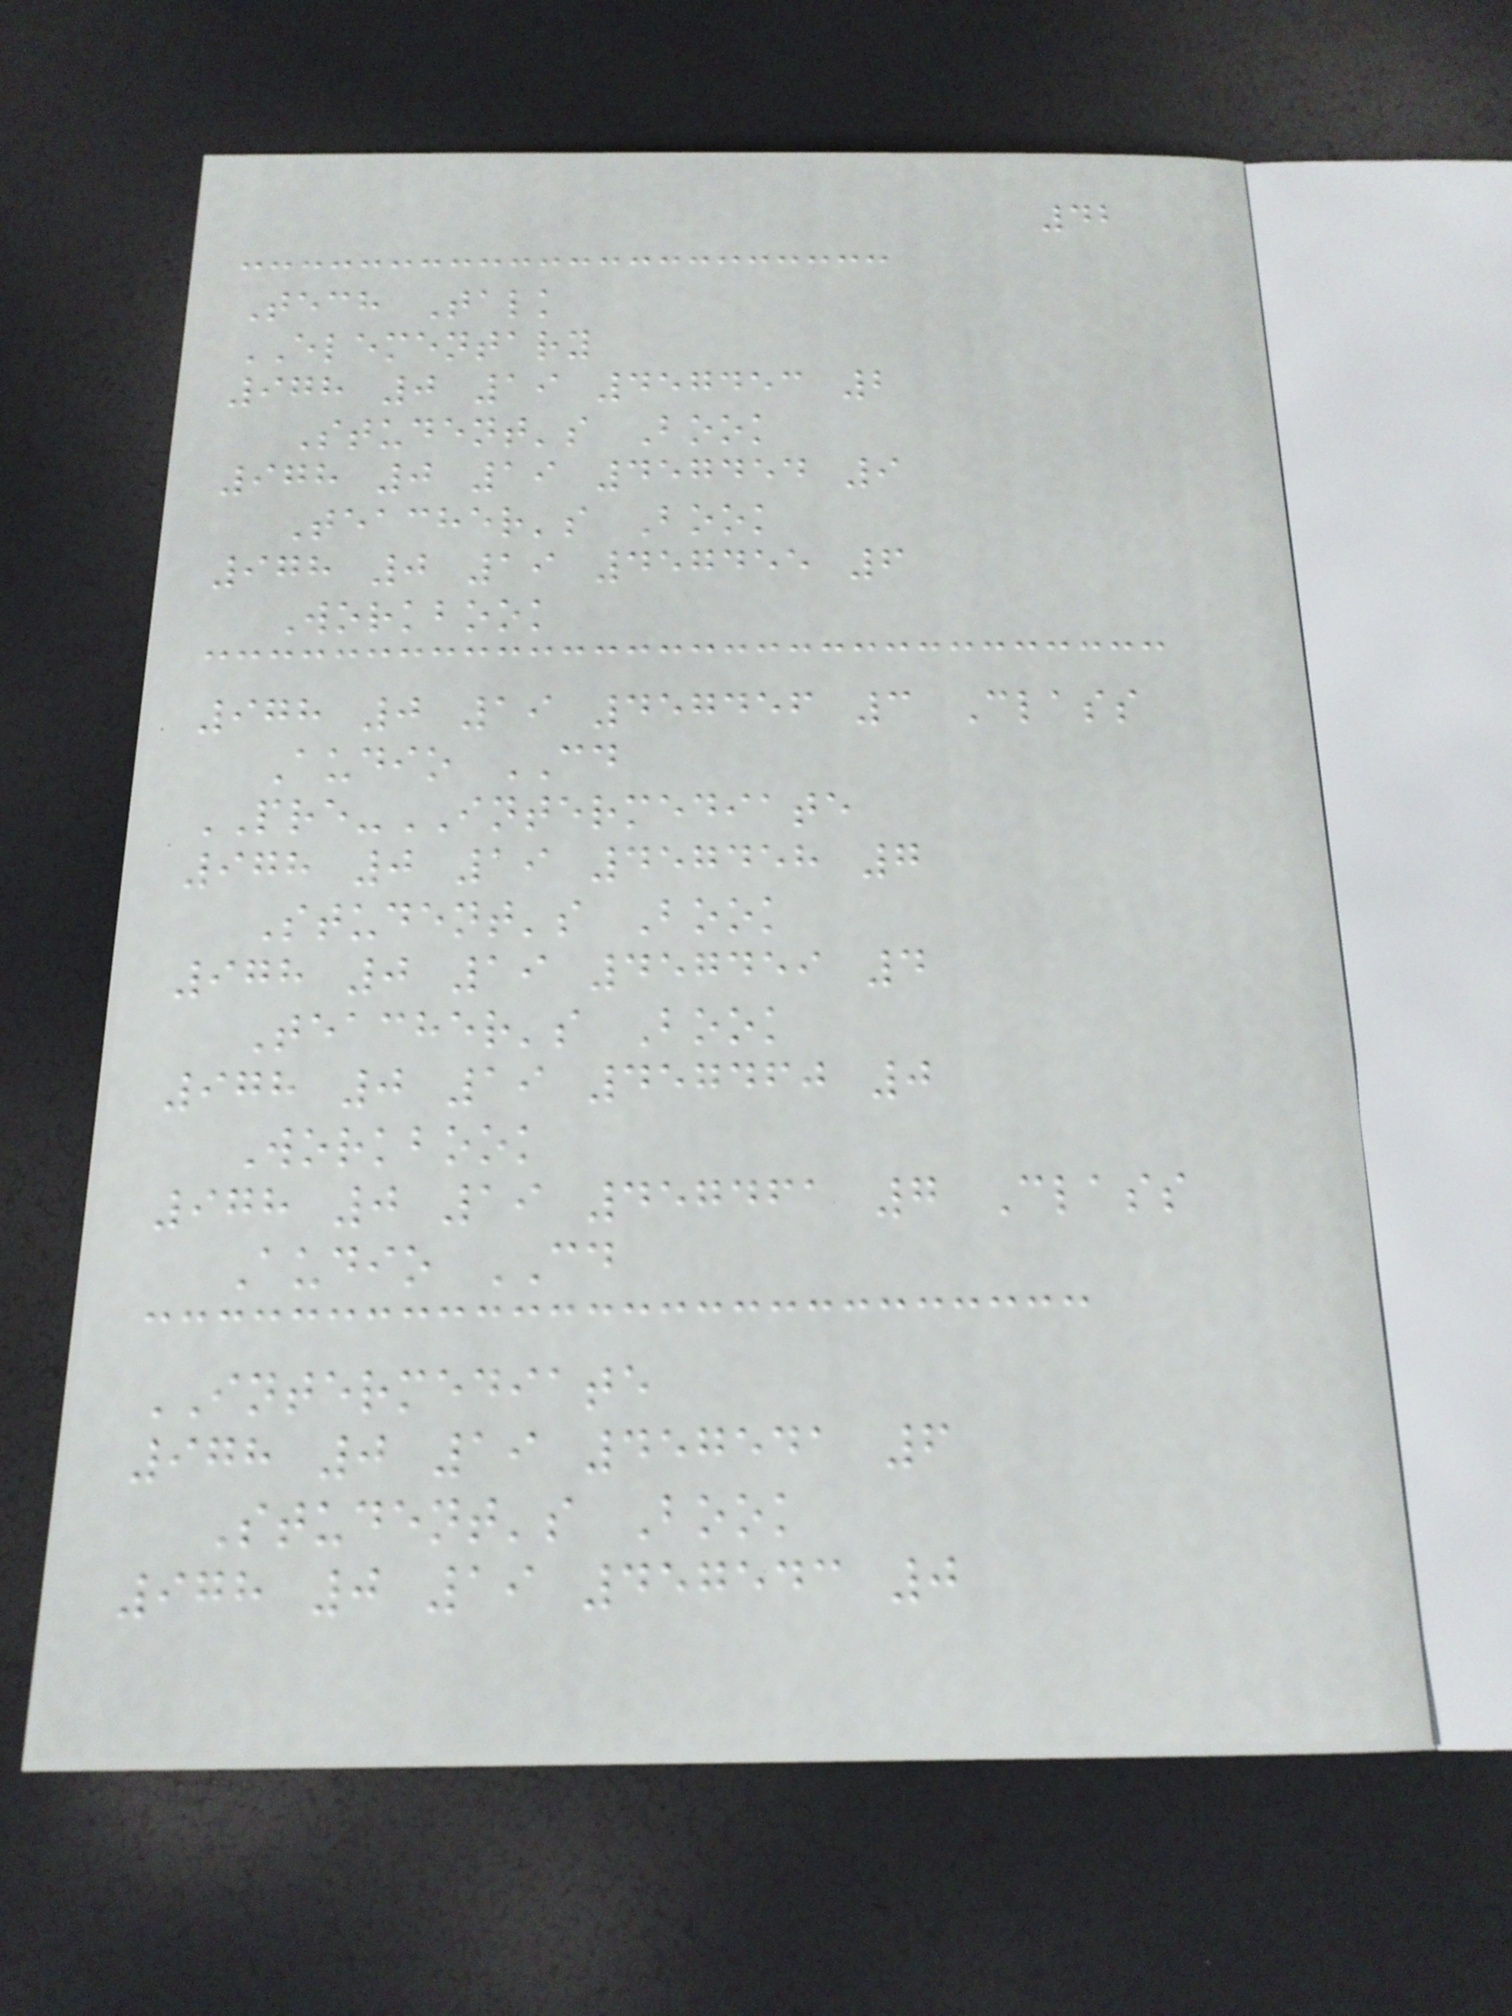42
Tech Talk
ELEMENTARY
978 0 19 457453 2
Student's Book
978 0 19 457454 9
Teacher's Book
978 0 19 457455 6
Workbook
978 0 19 457456 3 Class
Audio CD
PRE-INTERMEDIATE
978 0 19 457458 7
Student's Book
978 0 19 457459 4
Teacher's Book
978 0 19 457460 0
Workbook
978 0 19 457461 7 Class
Audio CD
INTERMEDIATE
978 0 19 457541 6
Student's Book
978 0 19 457543 0
